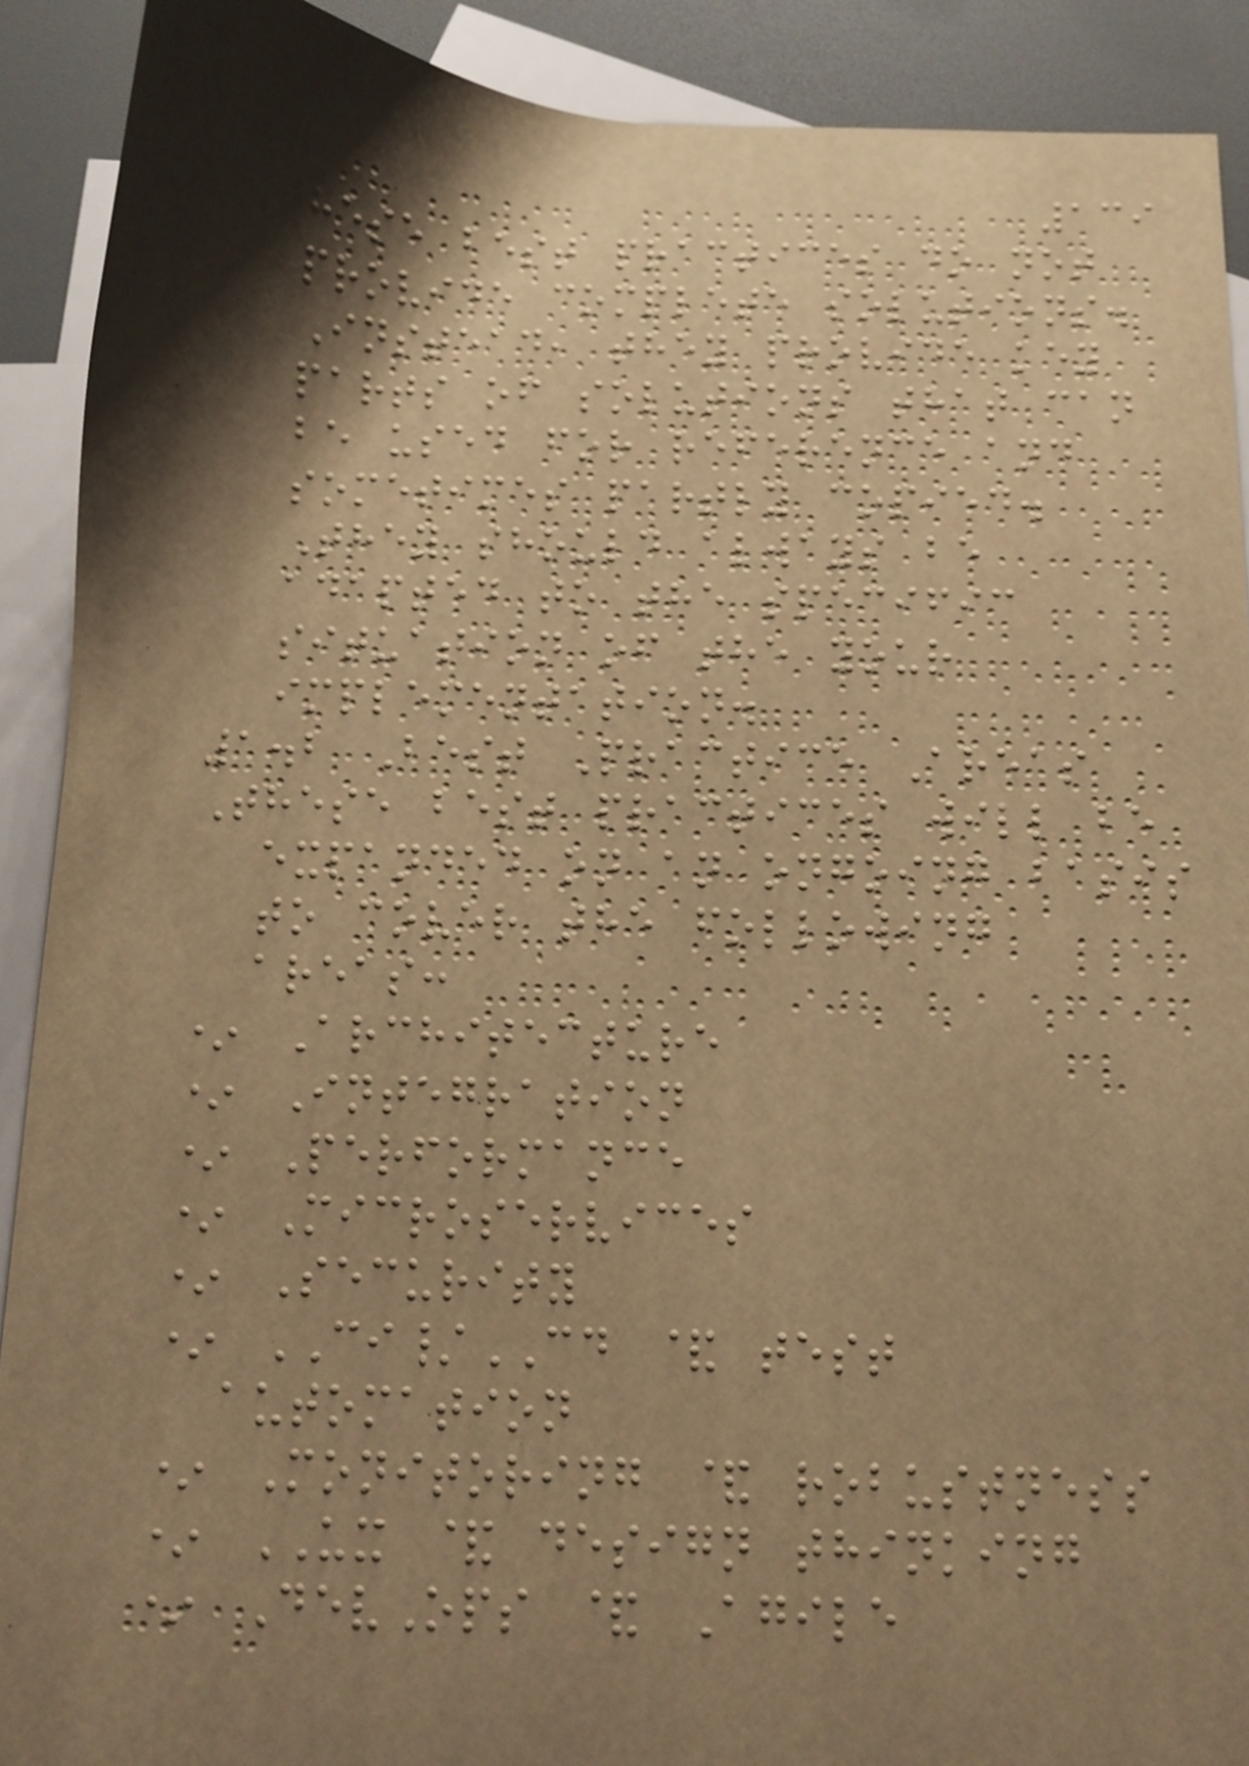139
These best practices do not
provide complete solutions.
Instead, they provide key
parts of solutions that can
be used for reference and
sometimes partly copied.
They should always be
adapted to the specific
situation of the your
implementation.
1.2 Best Practice Areas
These best practices will be
expanded on an ongoing basis
to cover the following
areas:
* Architecture
* Integration
* Performance
* Microservices
* Security
* CI/CD & test
automation
* Monitoring & robustness
* UX & design thinking
* DevOps & Agile
